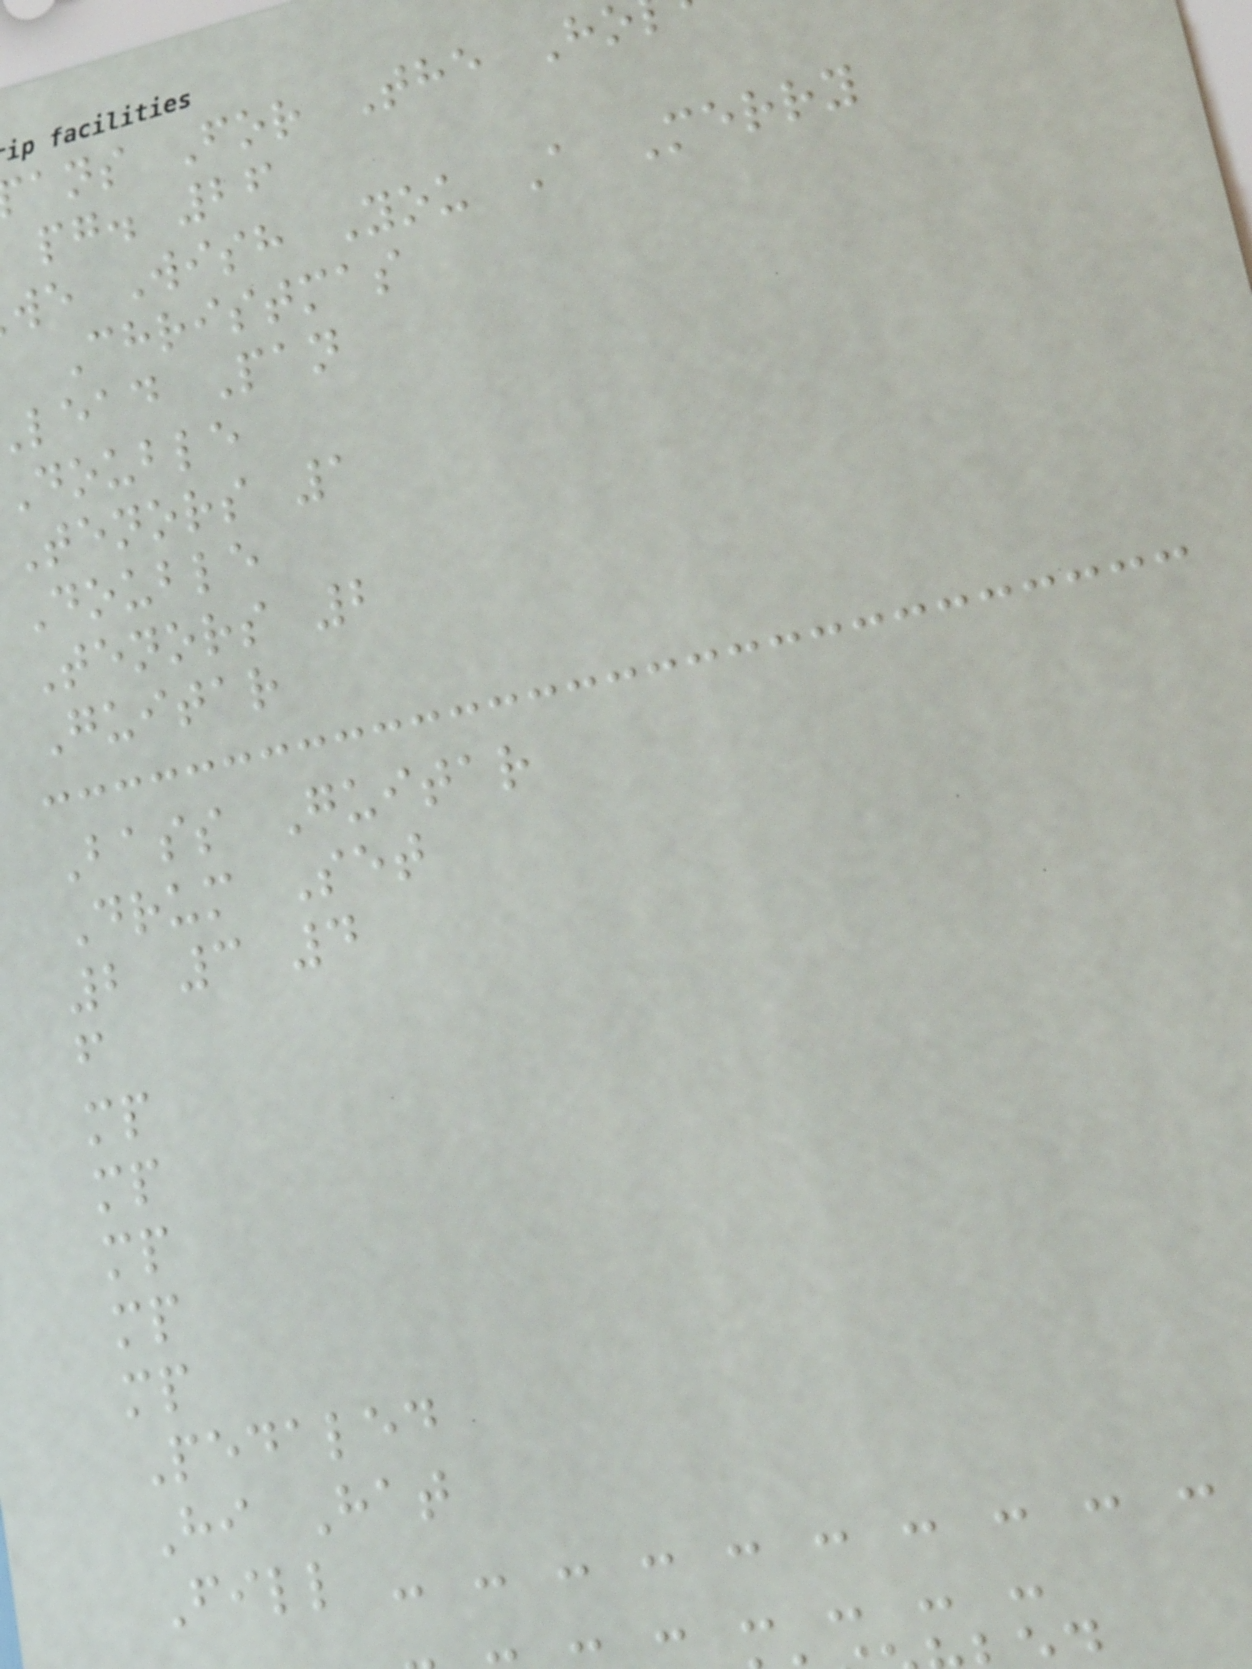ans For The H
pg. 26
we Wish You A Merry
Christmas
lead Pan
double
Tenors 1
Double
Tenors 2
Guitar
Bass Guitar
Drum Set
2 3 4
f
mp
mp
mp
mp
mp
Pedaled
Hi Hat
Fill - - - - - - - - - -
- - - - - - -
